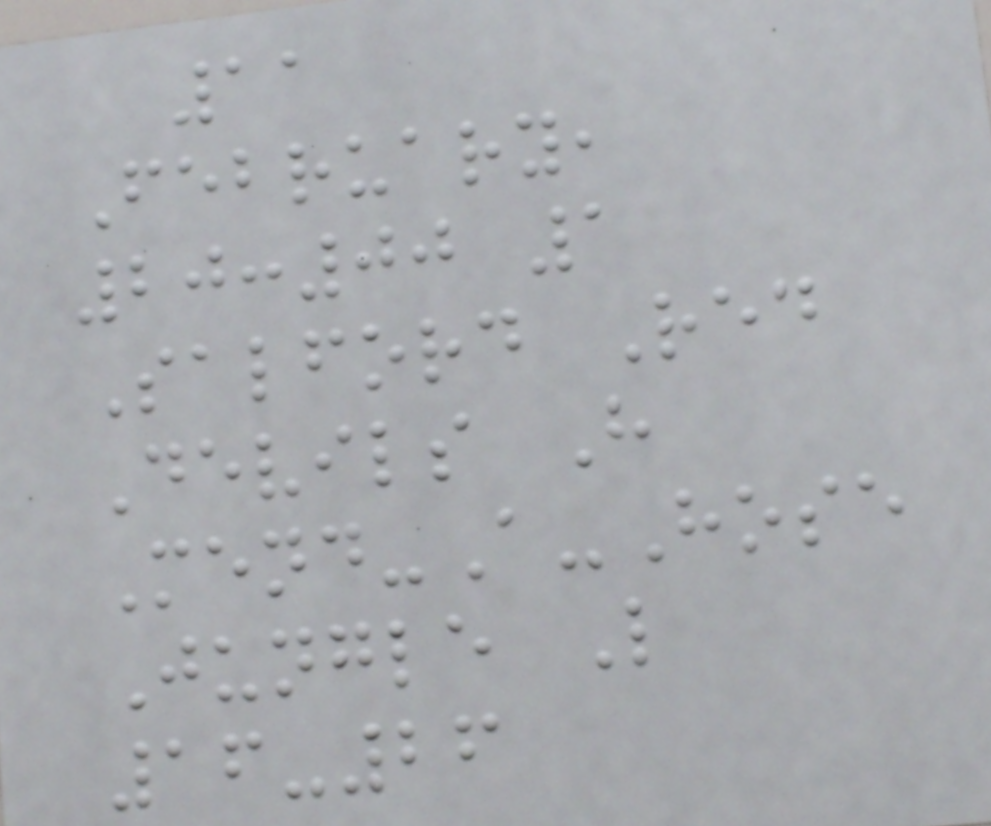11
February,
20:00 1
Salford Red
Devils H
Mend-A-Hose
Jungle L
16-26
